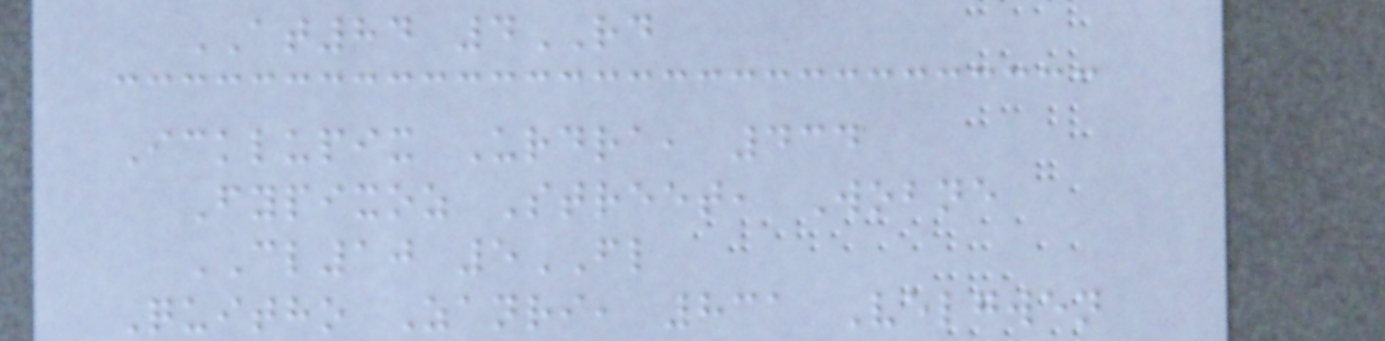AT84 4RD
Icklupix Urdra, 434
Fypixoz Street, Wobne
CL10 5FL
Quitho Zanri, 831 Velgwen
